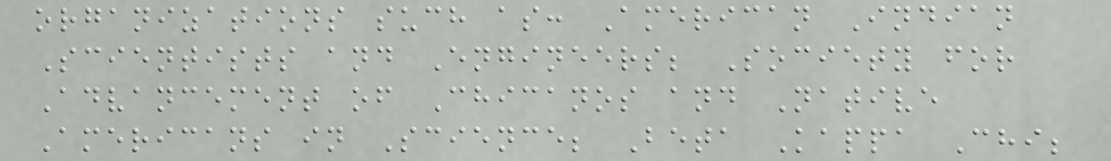organizations such as: American Indian
Scientists and Engineers; Society for
Advancement of Chicanos and Native
Americans in Science; Beta Kappa Chi;
